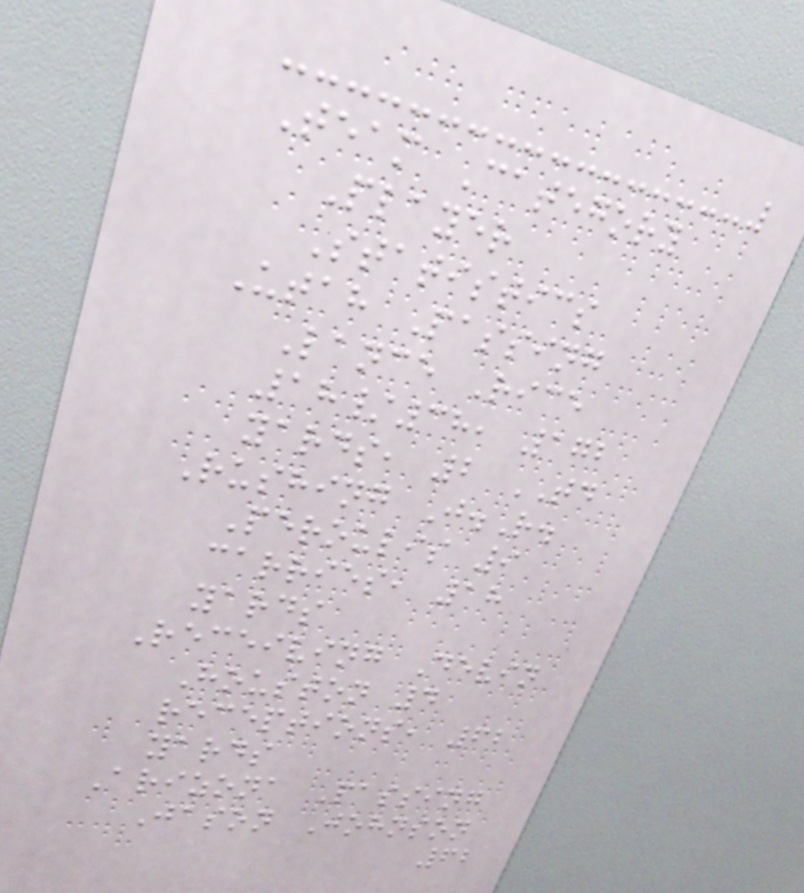Team Category
Player
Statistics
Utah Passing
Lance Rice
18/38, 172
yards, 2 TD
Rushing J.R.
Peroulis 9
carries, 18
yards
Receiving Devin
Houston 4
receptions, 62
yards
Arizona Passing
Jason Johnson
62
